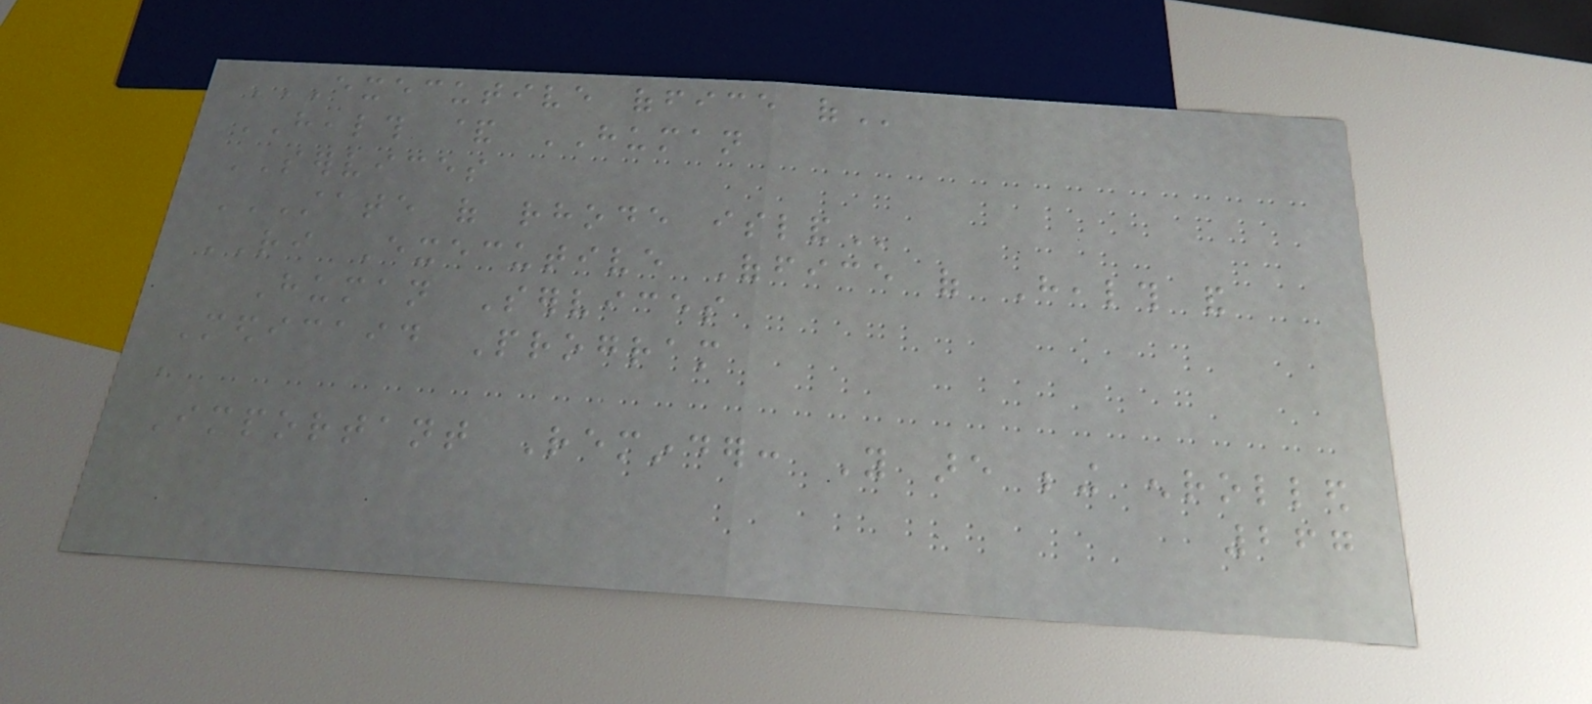EXECUTIVE OFFICE OF
HEALTH & HUMAN
SERVICES
STATE OF RHODE ISLAND
RI Executive Office of Health and
Human Services
Medicaid Program
,
Important Reminder: You are being enrolled
267
